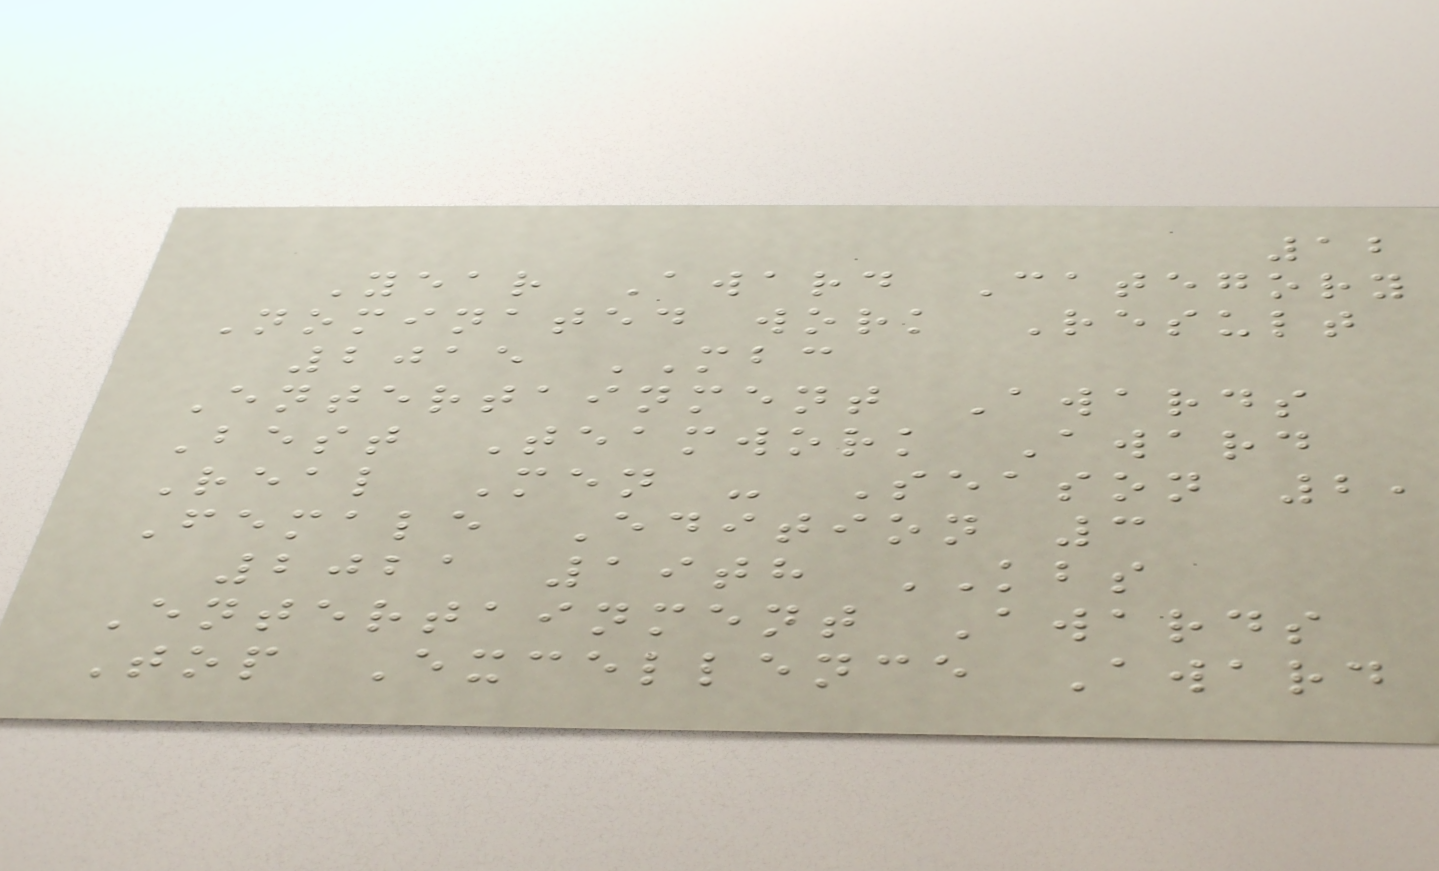12
Year Award Category
Nominated work Result
2015 MBC
Entertainment Awards
Best Teamwork Award
Real Men - Season 2,
Female Edition 3
2021 19th KBS
Entertainment Awards
Top Excellence Award
